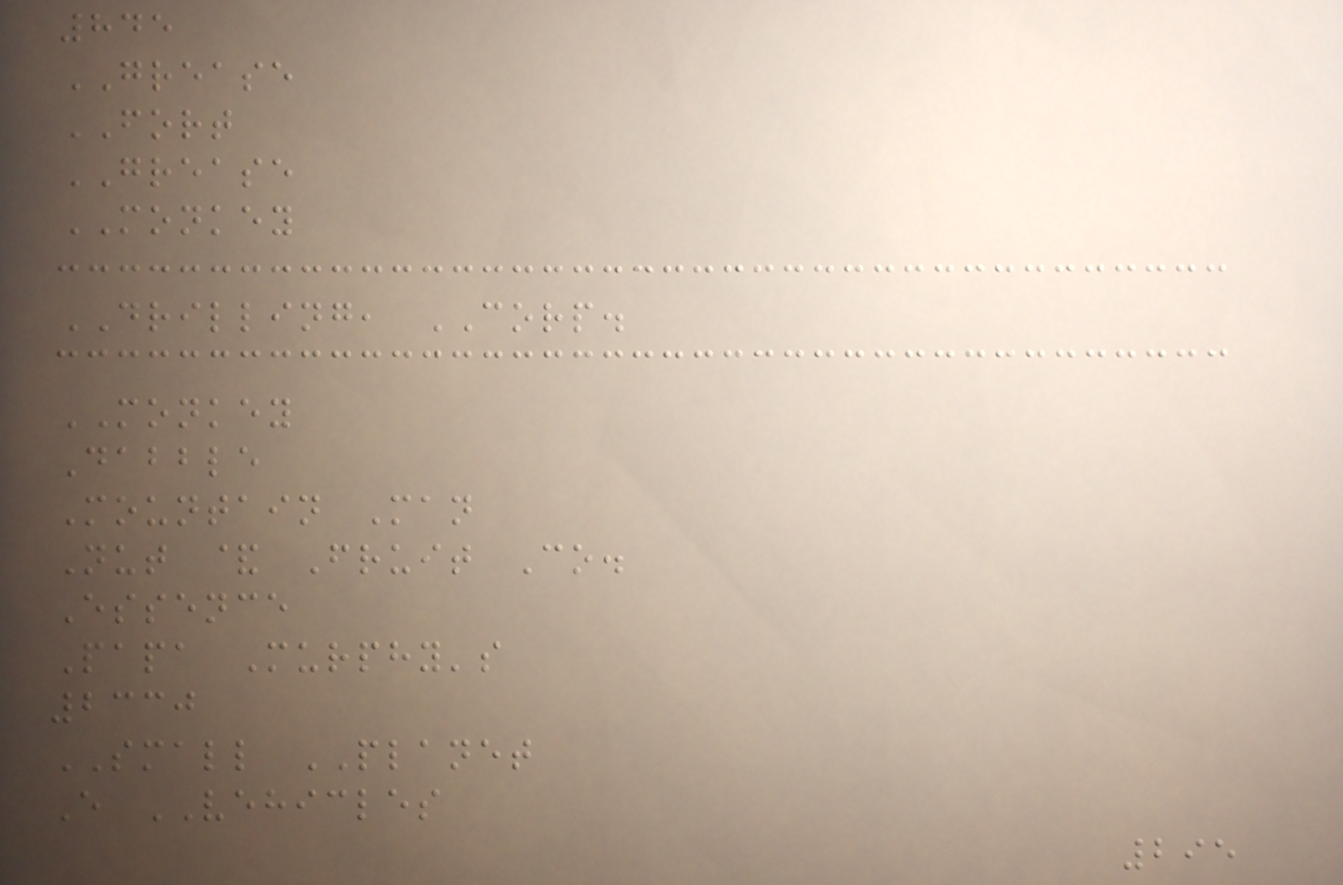845
GREASE
FORT
GREASE
MONKEY
DRILLING, CORP.
MONKEY
Dabble
Mountain Man
Nut & Fruit Co.
Essence
Papa Murphy's
2330
SMALL PLANET
E VEHICLES
295
